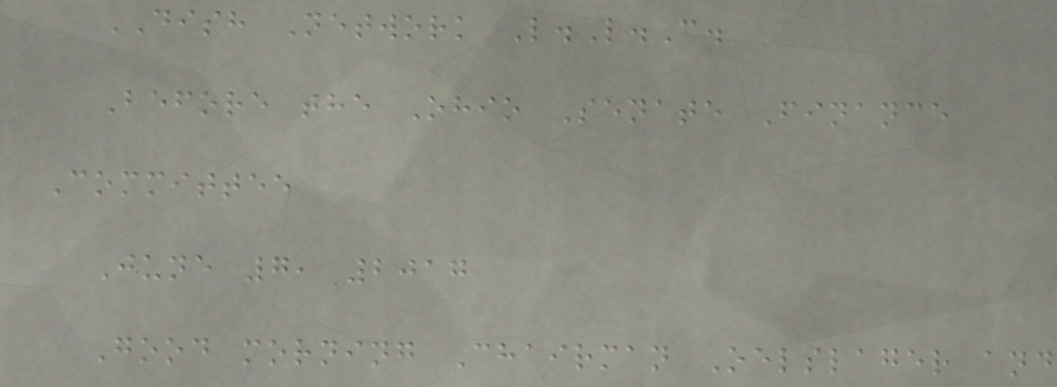DISH Network L.L.C.
Before the Ohio Senate Finance
Committee
June 7, 2017
Good morning Chairman Oelslager and
